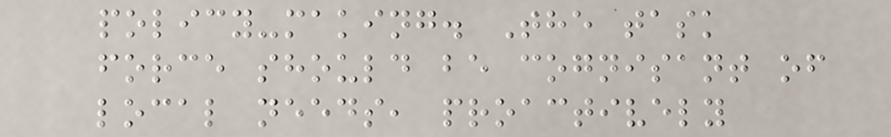policy-making. The task
force should be cognisant of
local needs, proactively
